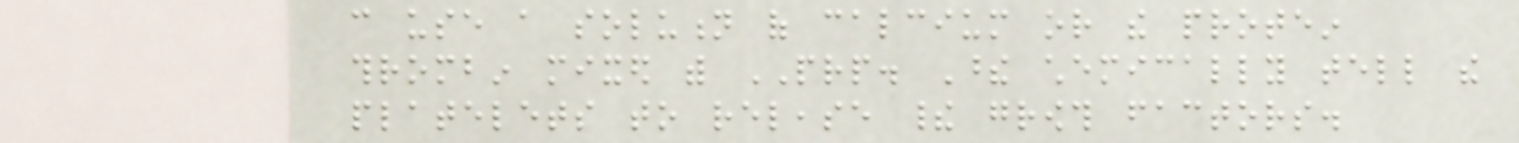can use a solution of calcium or the protein
thrombin mixed with PRP. These chemically tell the
platelets to release their growth factors.
